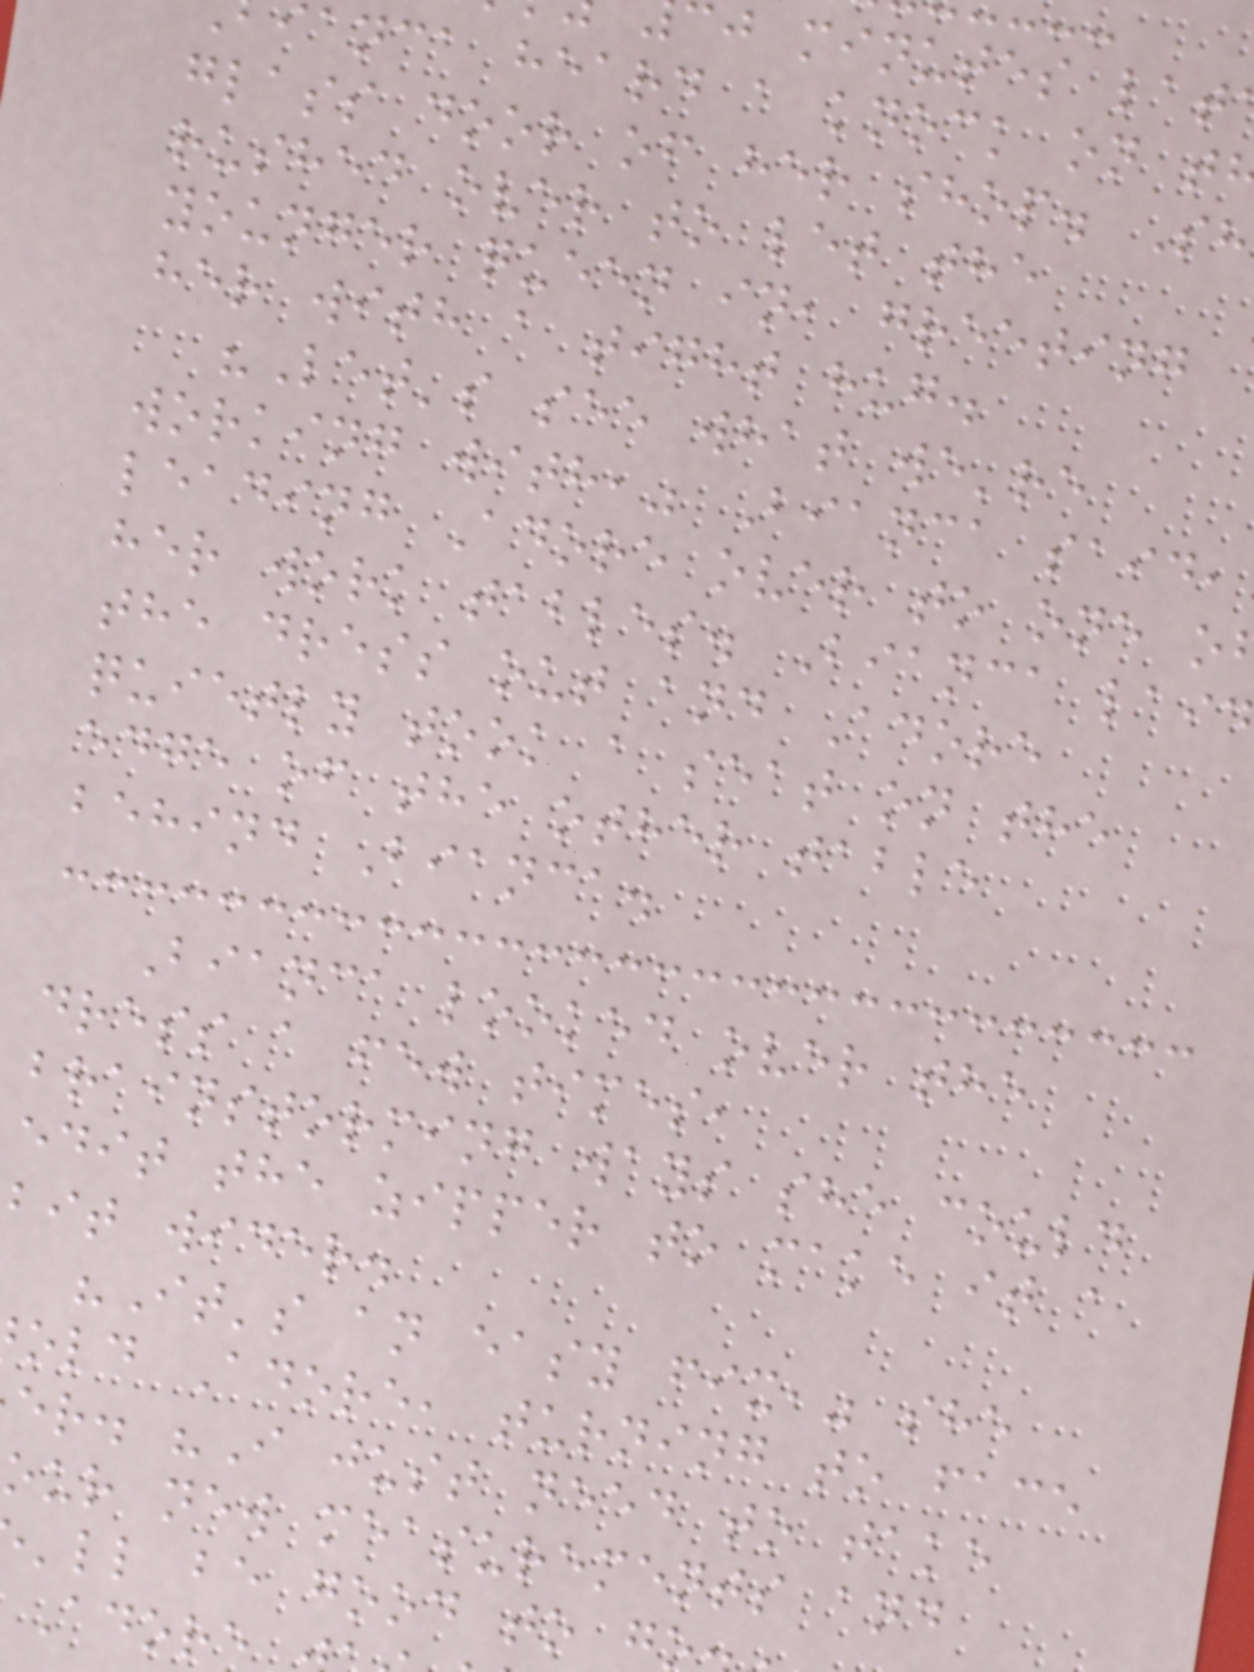j minutes lat
anca heard a knock on t
glass door of her shop. Sh
rushed over to let the
younger queen in, greeting
her with a tight hug.
"Let's see what we're
working with," Bianca said,
leading Adore over to one o
her work tables. Bianca lai
the dress out and Adore
quietly took a seat on the
edge of the other table
behind Bianca.
Bianca looked over the
dress a few times,
brainstorming ways she could
edit the zipper to make it a
bit wider.
"It's an easy fix," she
old Adore, turning to face
er. "I just need to take
our new measurements and
'll be good to g
